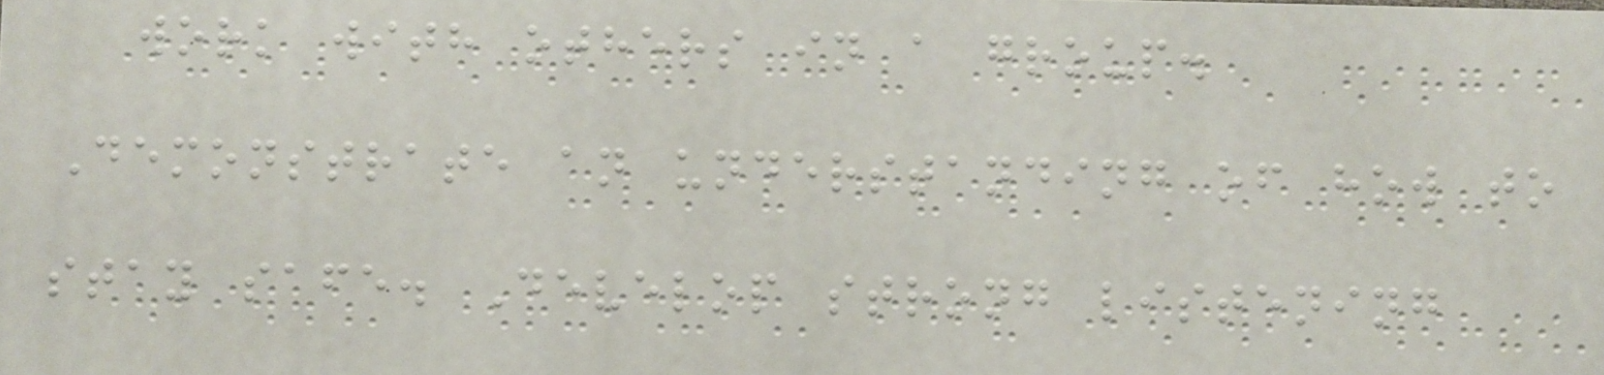work with others in a group.
Demonstrate an understanding of how to
stay safe. Develop strong listening
